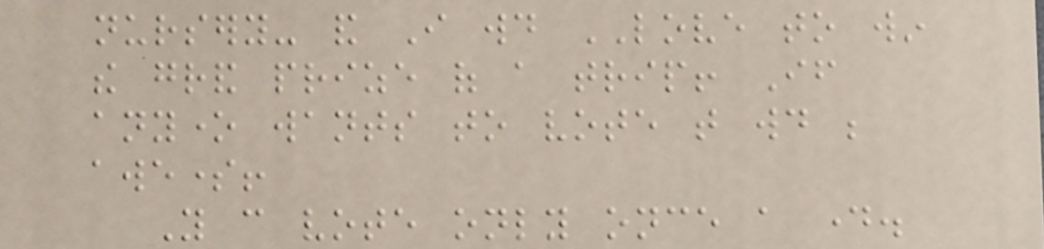nursery- and I would LOVE to win
the grand prize of a trip! If
anyone wants to vote that would be
awesome!
You can vote only once a day.
